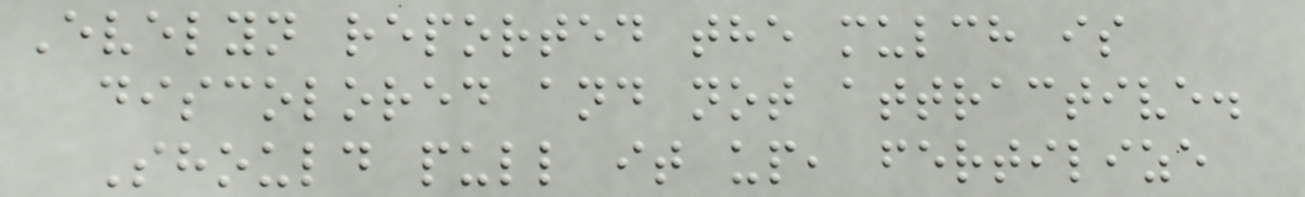Evelyn reported the mulch is
discolored and not attractive.
Should pull it up, fertilize
